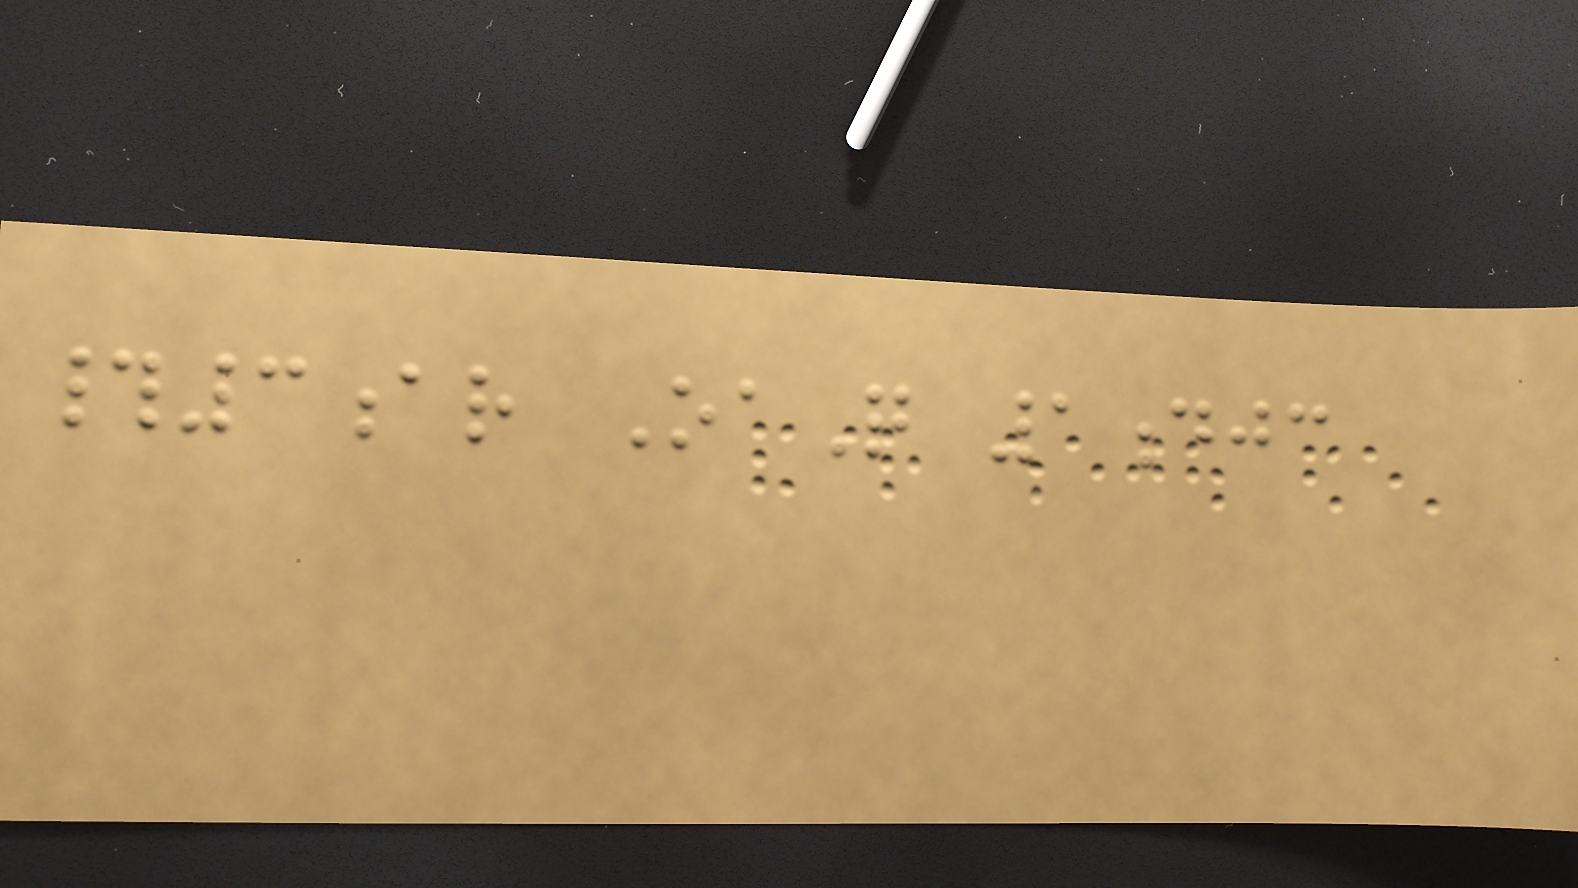#3ar OaQ 1djc
